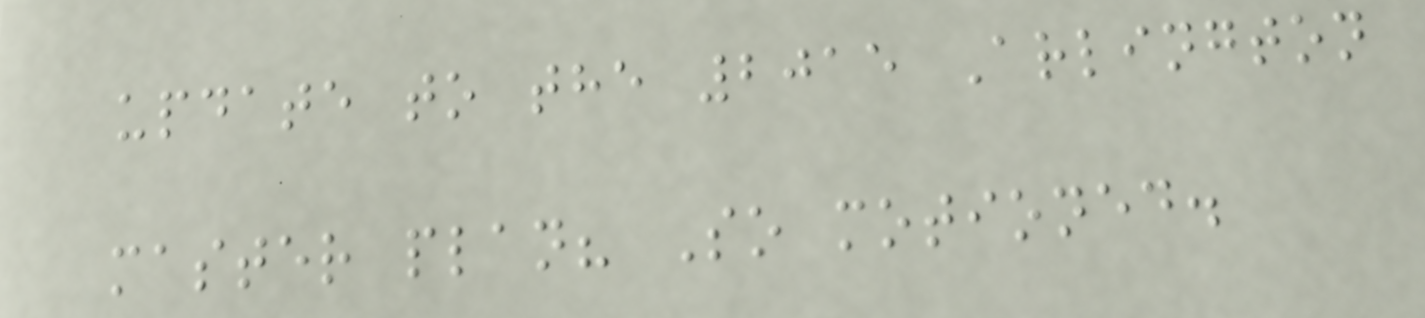update to the 2015 Arlington
master plan? So motioned.
